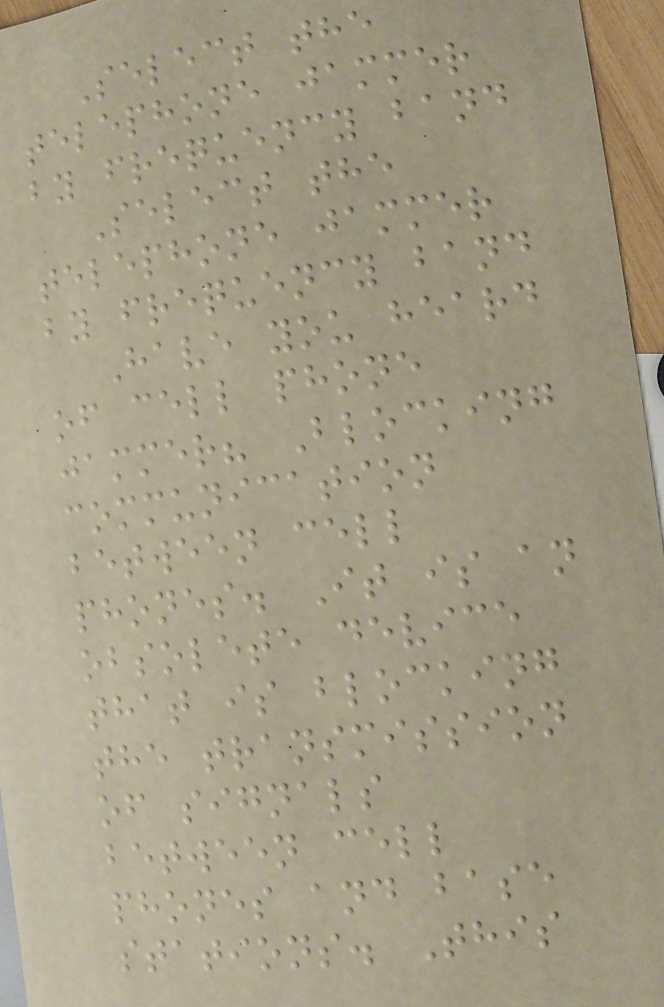Select the
telephone jammer
by frequency band
Select the
telephone jammer
by frequency band
Have you heard
of cell phone
jammer? Blocking
communication
between cell
phones. It is an
obsolete device
that is blocking
the transmission
of signals
between cell
phones and base
stations. This
